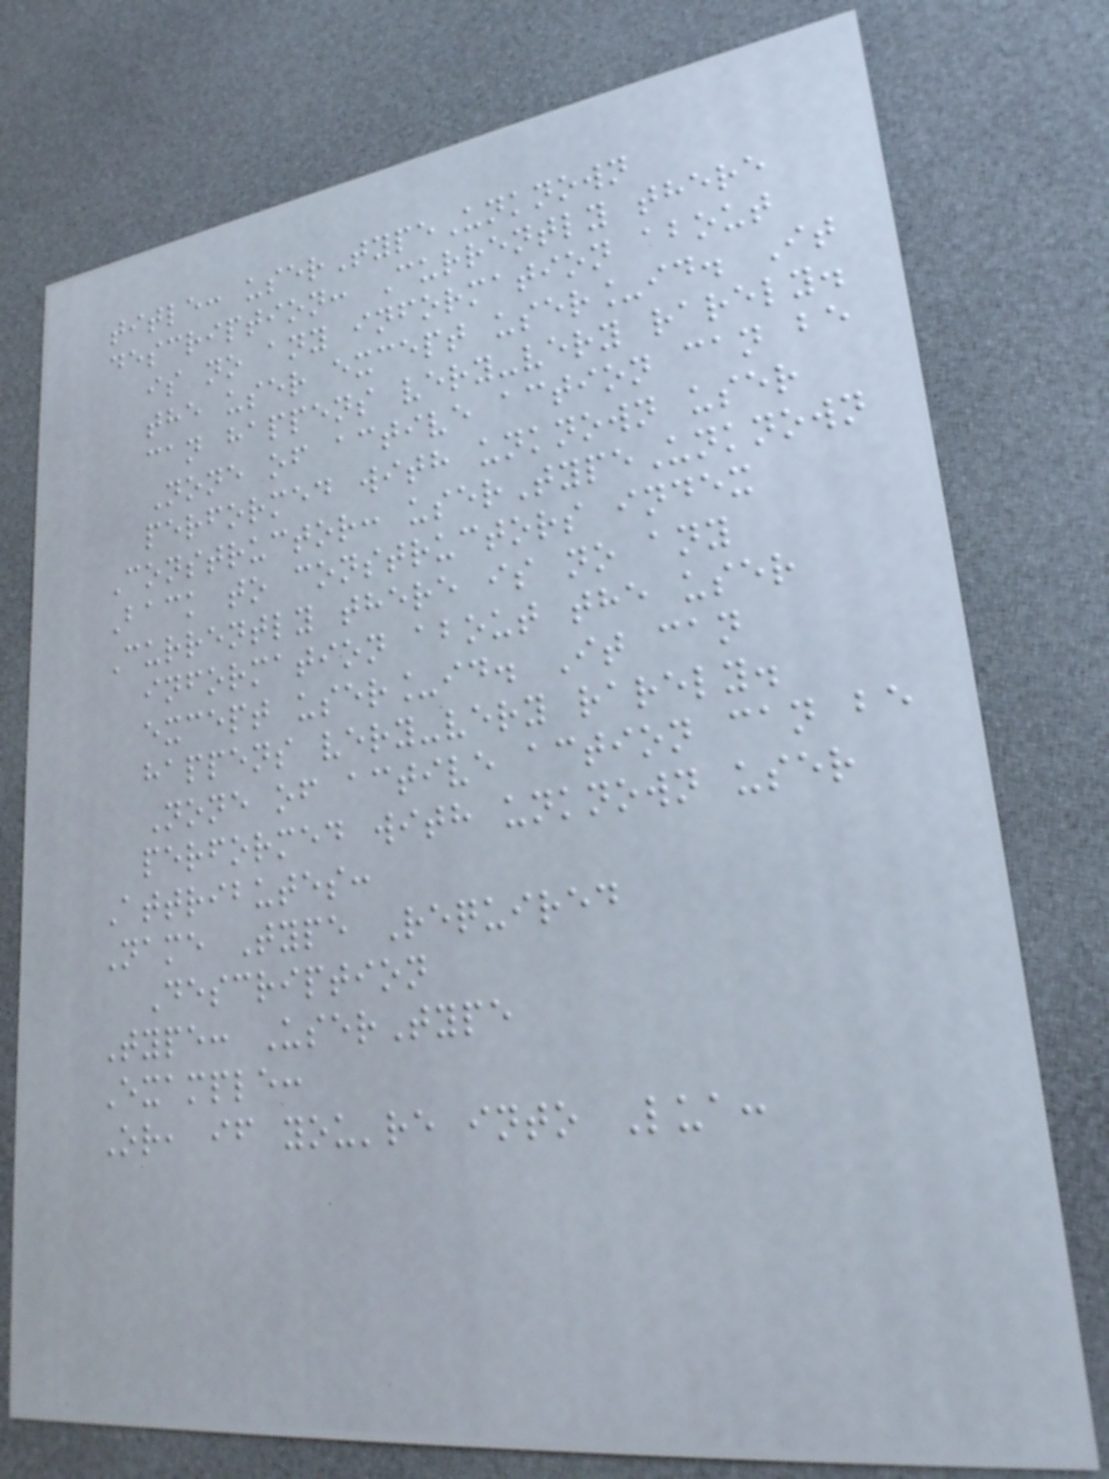title: userTypeUnknown
description: Currently there
is no any information about
the user except user_id. It
can happens very-very rarely.
None of active action can be
performed with unknown user
Constructor: userTypeUnknown
Back to constructors index
Currently there is no any
information about the user
except user_id. It can
happens very-very rarely.
None of active action can be
performed with unknown user
Attributes:
Name Type Required
Description
Type: UserType
Example:
Or, if you're into Lua:
